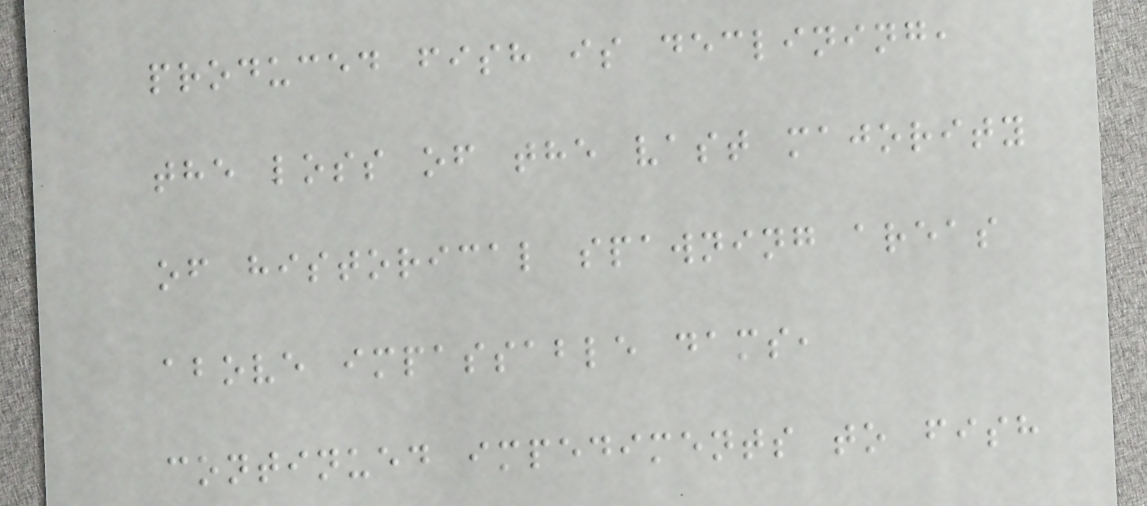produced fish is declining,
the loss of the vast majority
of historical spawning areas
above impassable dams,
continued impediments to fish
